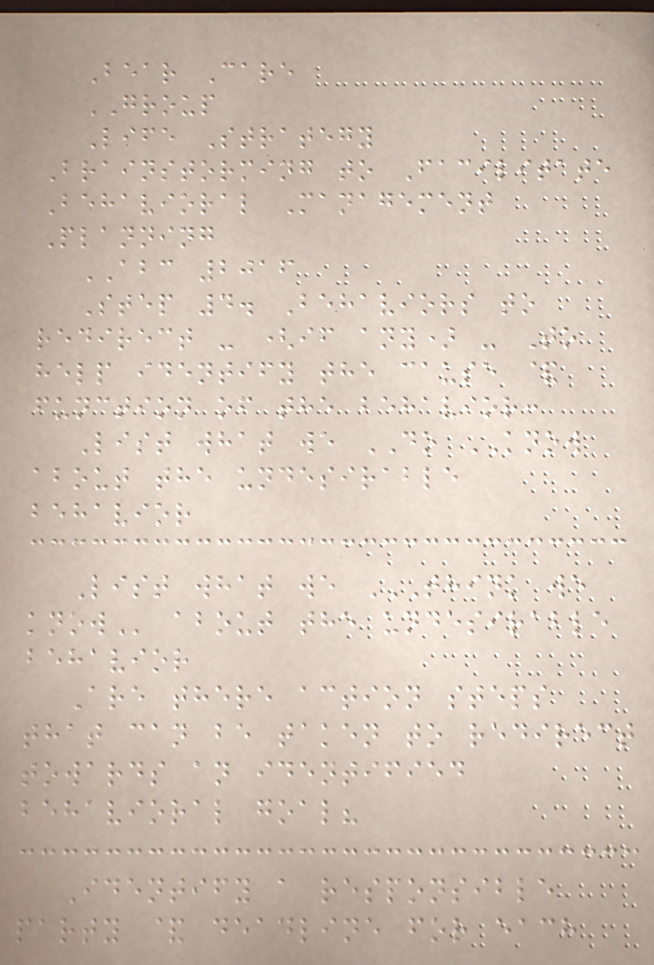Bear Care
GROUP
Life Strategy
Brainstorming to Facilitate
Behavioral Management
Planning
ABC 2016
Step 4. Behaviors to
redirect - (if any) - To
help identify the cause &
function of the behavior:
List what we DO KNOW
about the undesirable
behavior
List what we THINK WE
KNOW about the undesirable
behavior
Are there action steps
that can be taken to redirect
towards an identified
behavioral goal?
Identify a responsible
party & deadline for each
